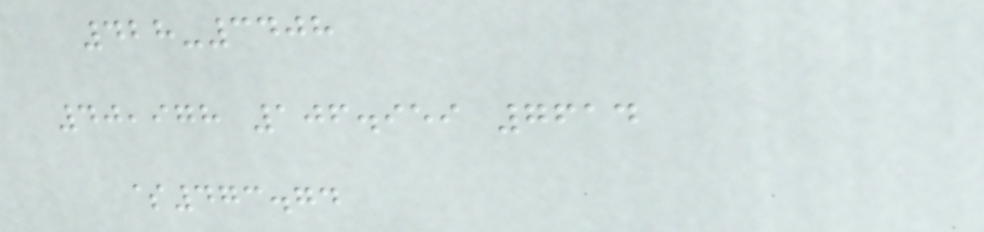428-3408
40,978 106.959 7614
$473.74
